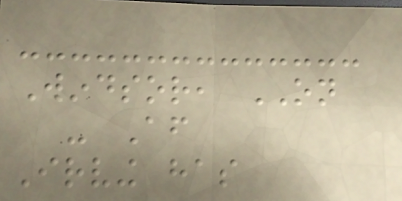Windsor, ON
- After
Irving has
